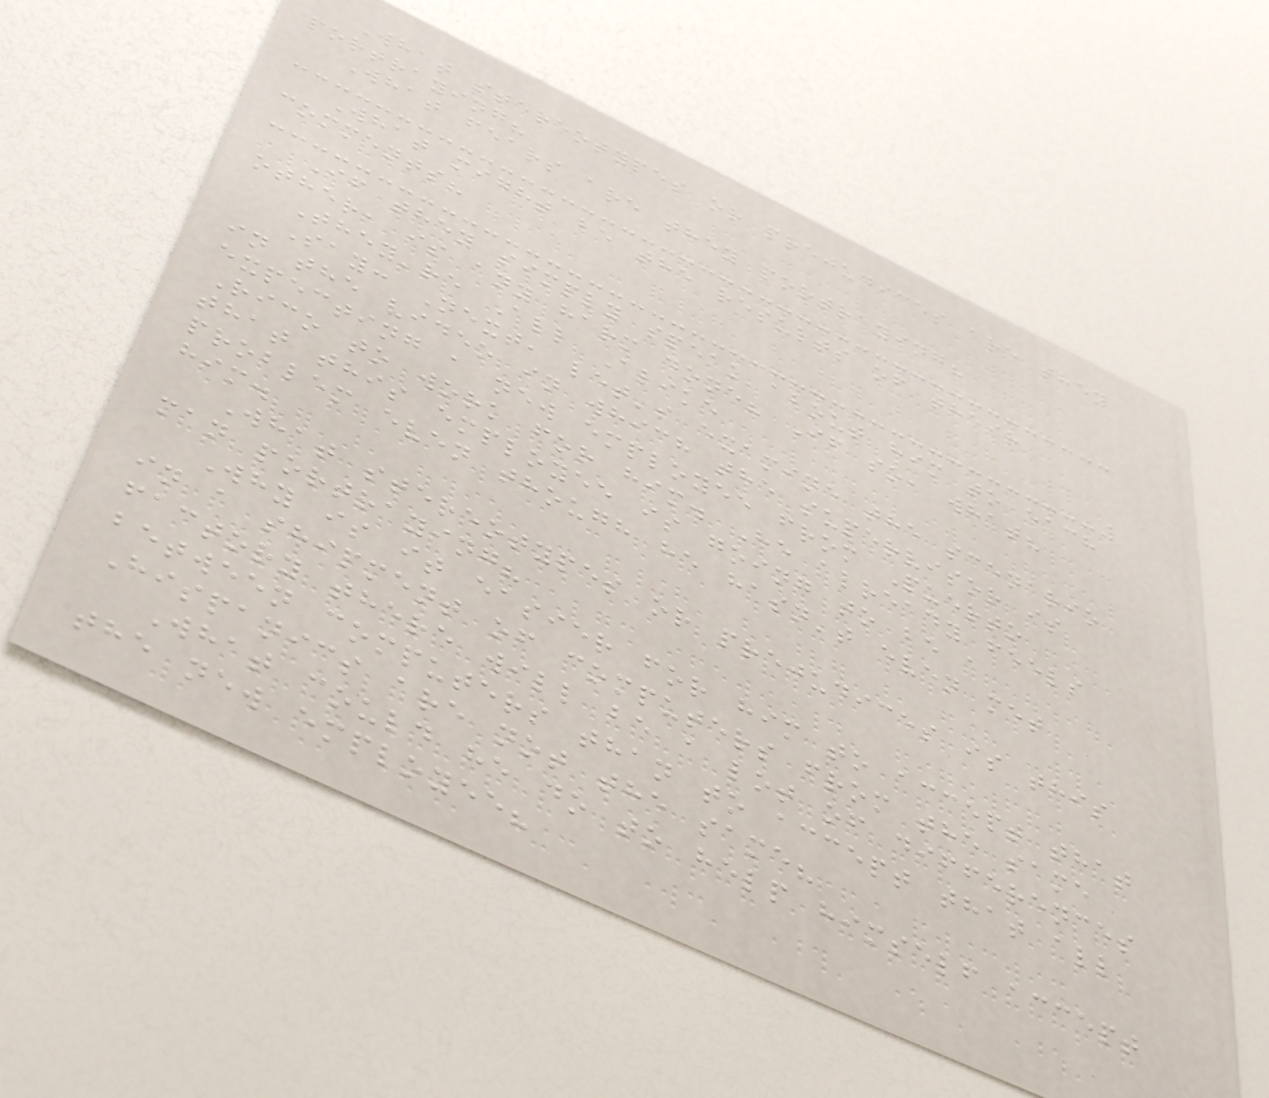What stereotypes or prejudices are they
portraying?
What fears are they portraying?
What might be the results of their
comments?
If they simply speak about him to each
other, is any harm done? If so, what?
They're All Alike
Say: Next, let's examine the scenario
in the video in which the supervisor is
expecting a new employee from Puerto
Rico to work for him. He already feels
that this employee is going to be a
problem even though he hasn't even met
him.
What stereotypes or prejudices is this
man portraying?
Why is it easier for him to accept that
in a shipment of computers from the same
factory there will be a lot of differences
between computers than to accept that all
Hispanics are not the same?
What could he do to help himself accept
the new employee?
